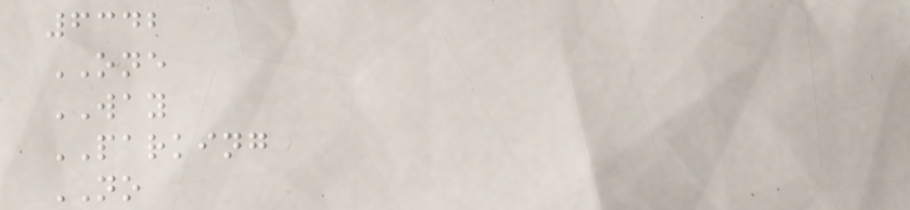6342
ONE
WAY
PARKING
NO
